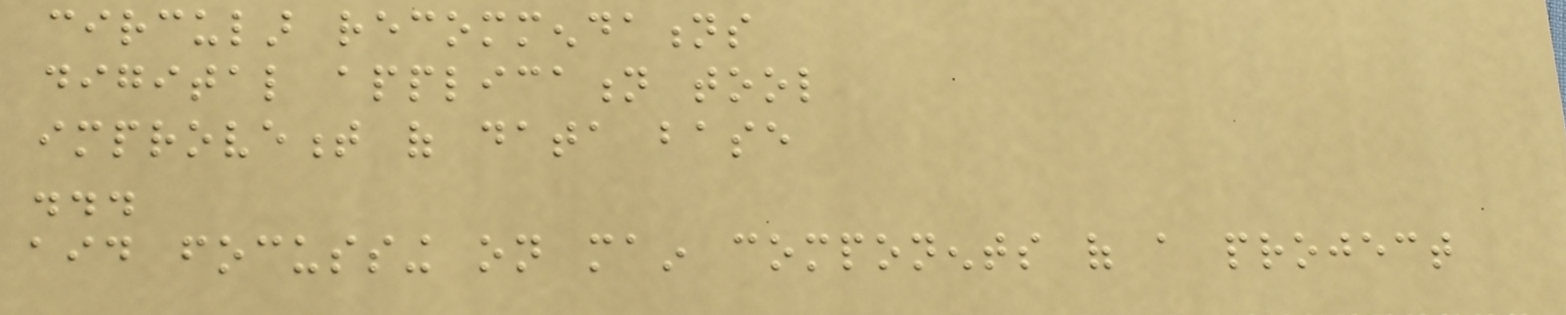circular recommendations
digital application tool
improvement of data base
...
aid focussing on main components of a project
